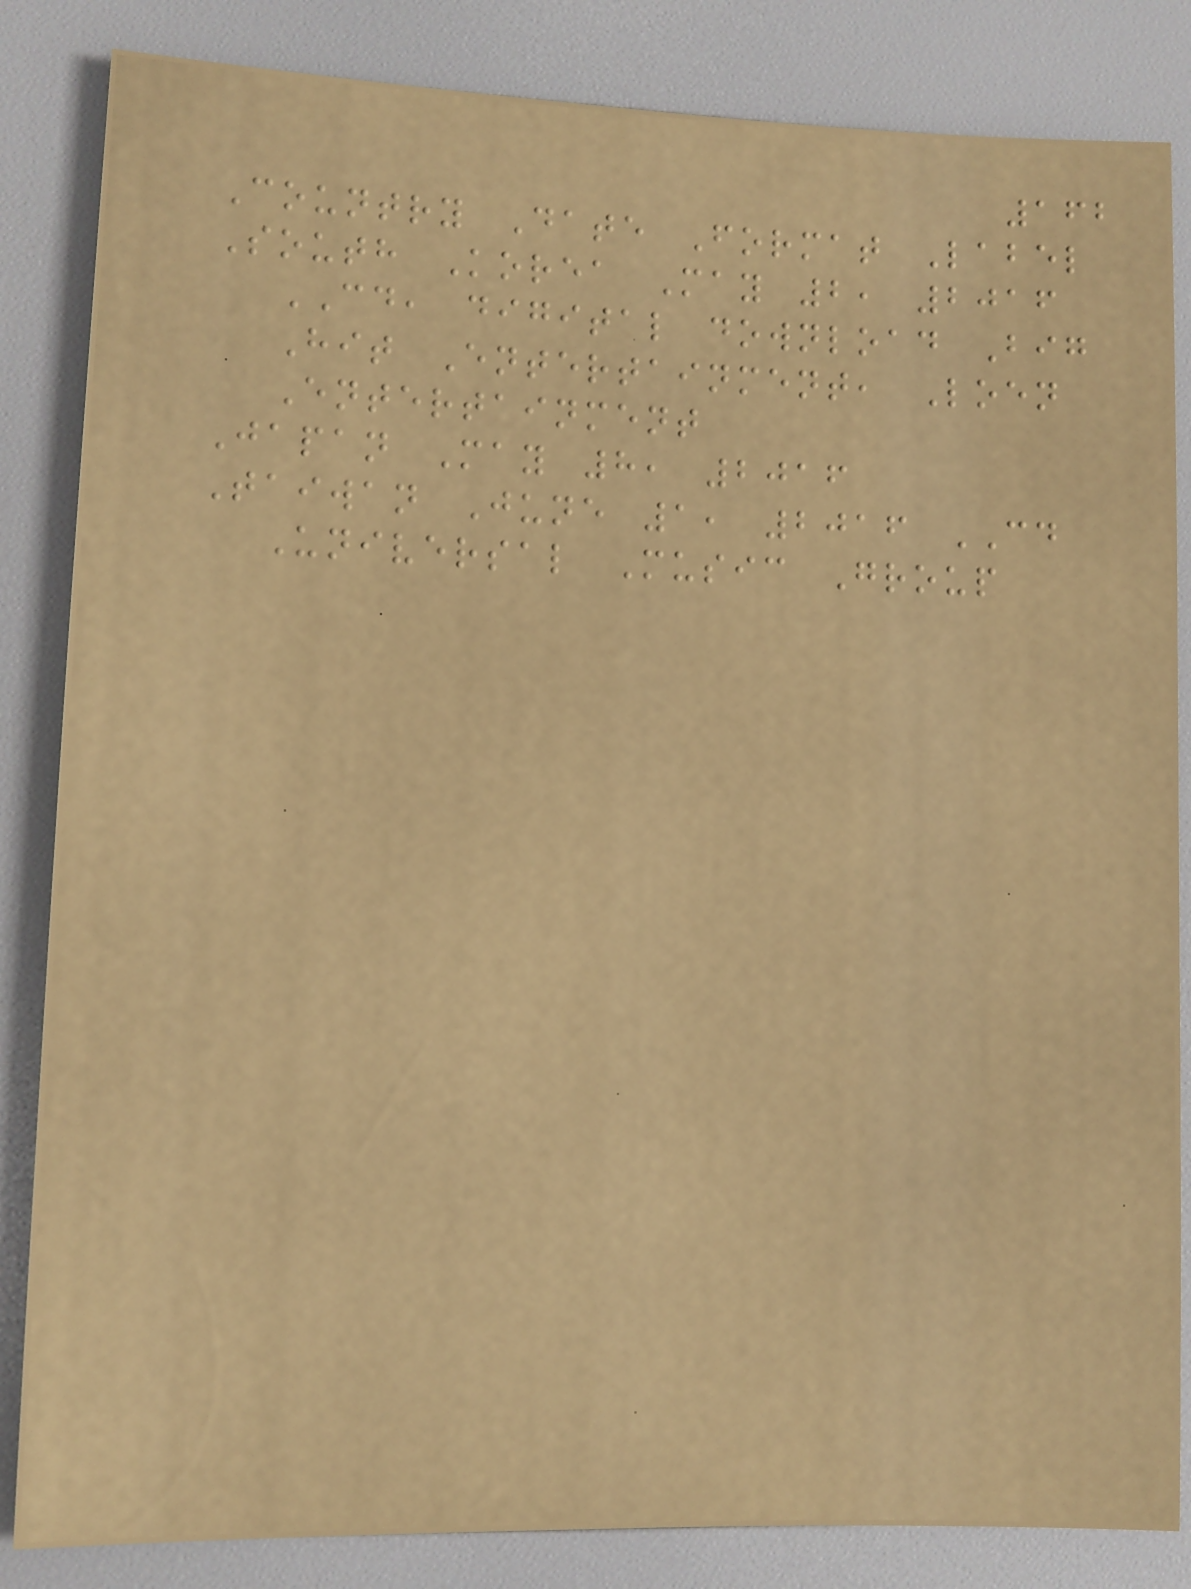162
Country Date Format Label
South Korea May 2, 2016
CD, digital download Big
Hit Entertainment, Loen
Entertainment
Japan May 8, 2016
Taiwan June 1, 2016 CD
Universal Music Group
